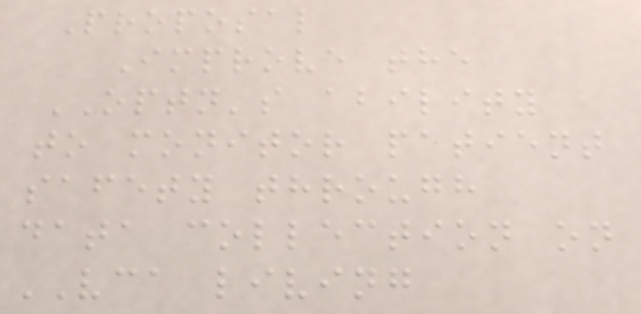Proposal
Improve the
OPTN's ability
to monitor patient
safety through
data collection on
VCA living
